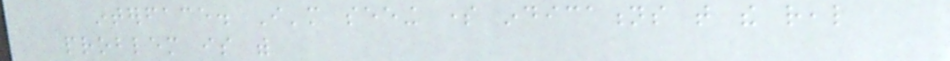interface. I'm seeing some indications that the real
problem is with
